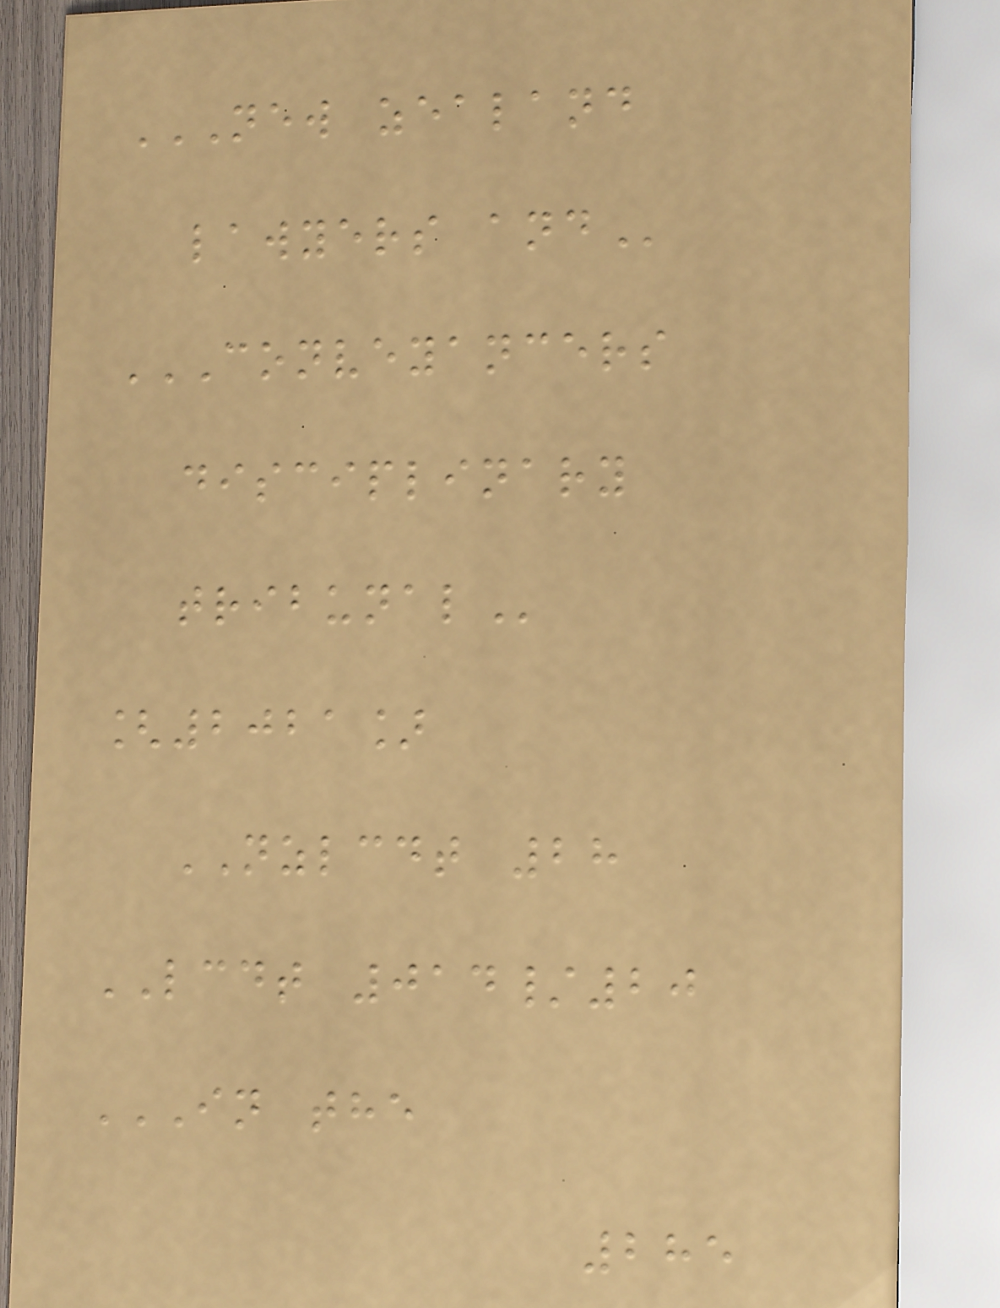NEW ZEALAND
LAWYERS AND
CONVEYANCERS
DISCIPLINARY
TRIBUNAL
[2021]
NZLCDT 28
LCDT 014/20
IN THE
285
